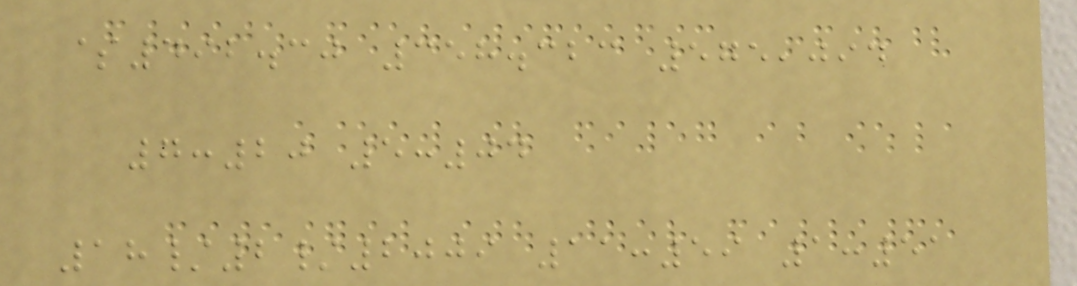$492.30 358.323 575,094
7:20 5:04
18/2/2009 11:59 1:51
